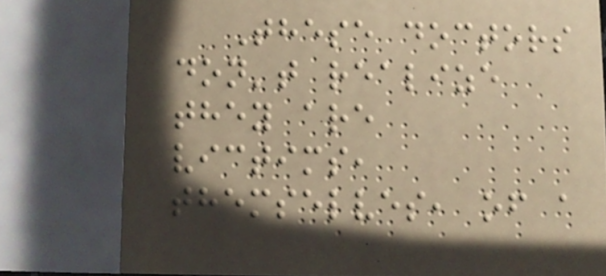These doctors
don't realize
they are
victims,
themselves, of a
